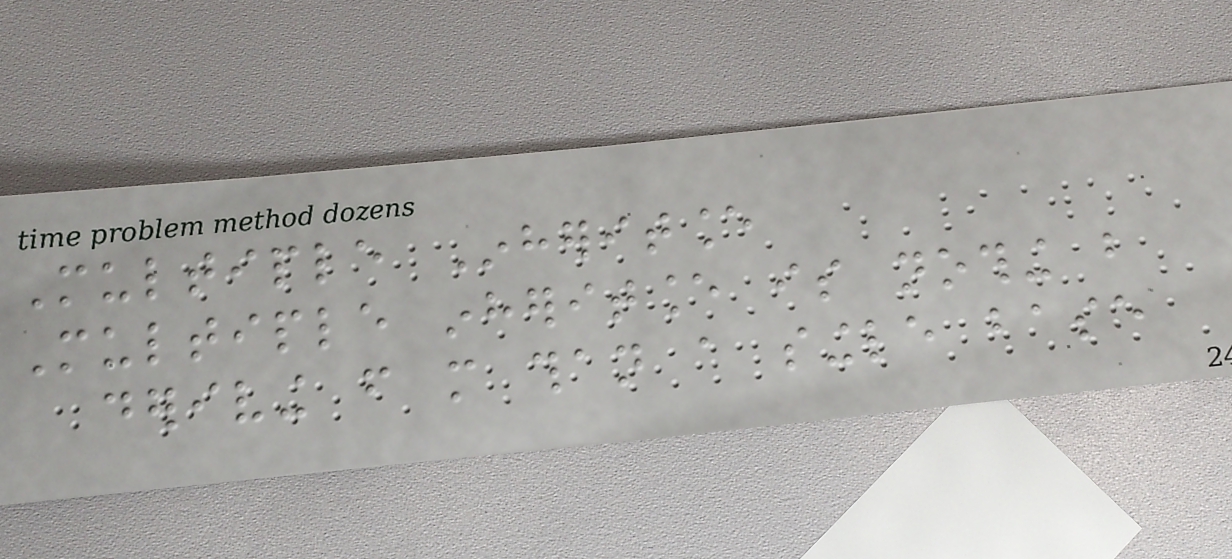Multiple Inheritance
Multiple inheritance is nothing but
deriving from more than a single base
